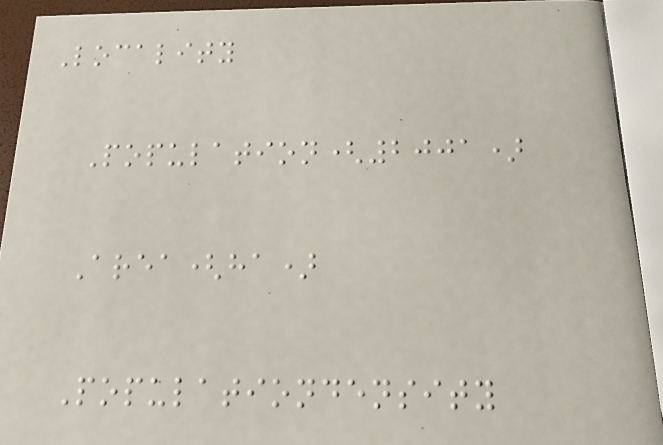Locality
Population(2001)
Area(ha)
Populationdensity
